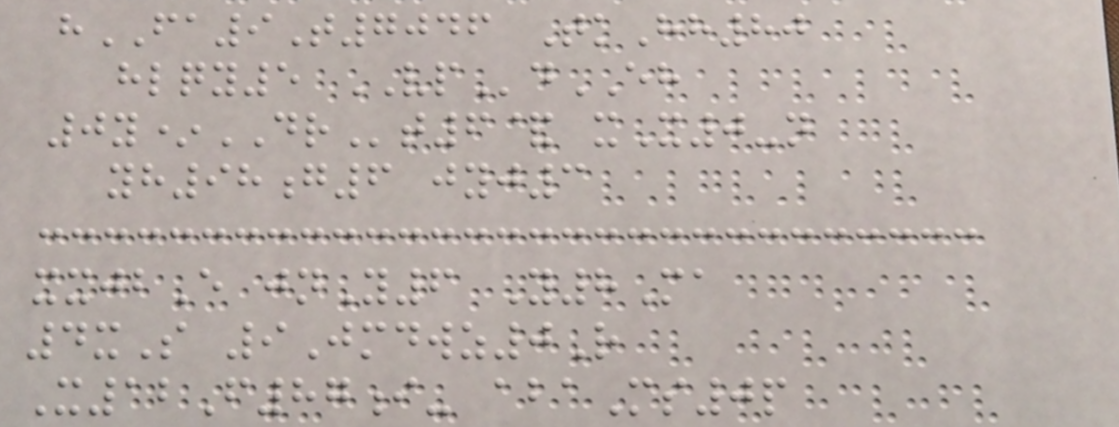hFA9T7046 TkHh80
hlqy5 VPdEH
0y*DRt6& xX0-n
yh98g6 jyj3
xxjbE jnY6 Y8Ma
4xS 9Jmdwz0R
X12F87i- abaMs0p
